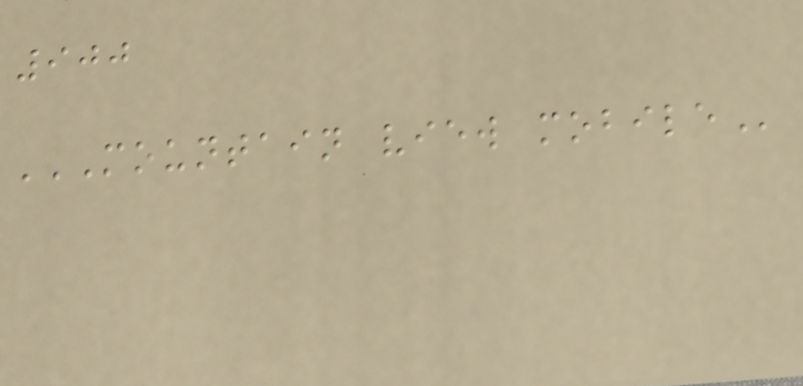900
MOUNTAIN VIEW MOBILE
